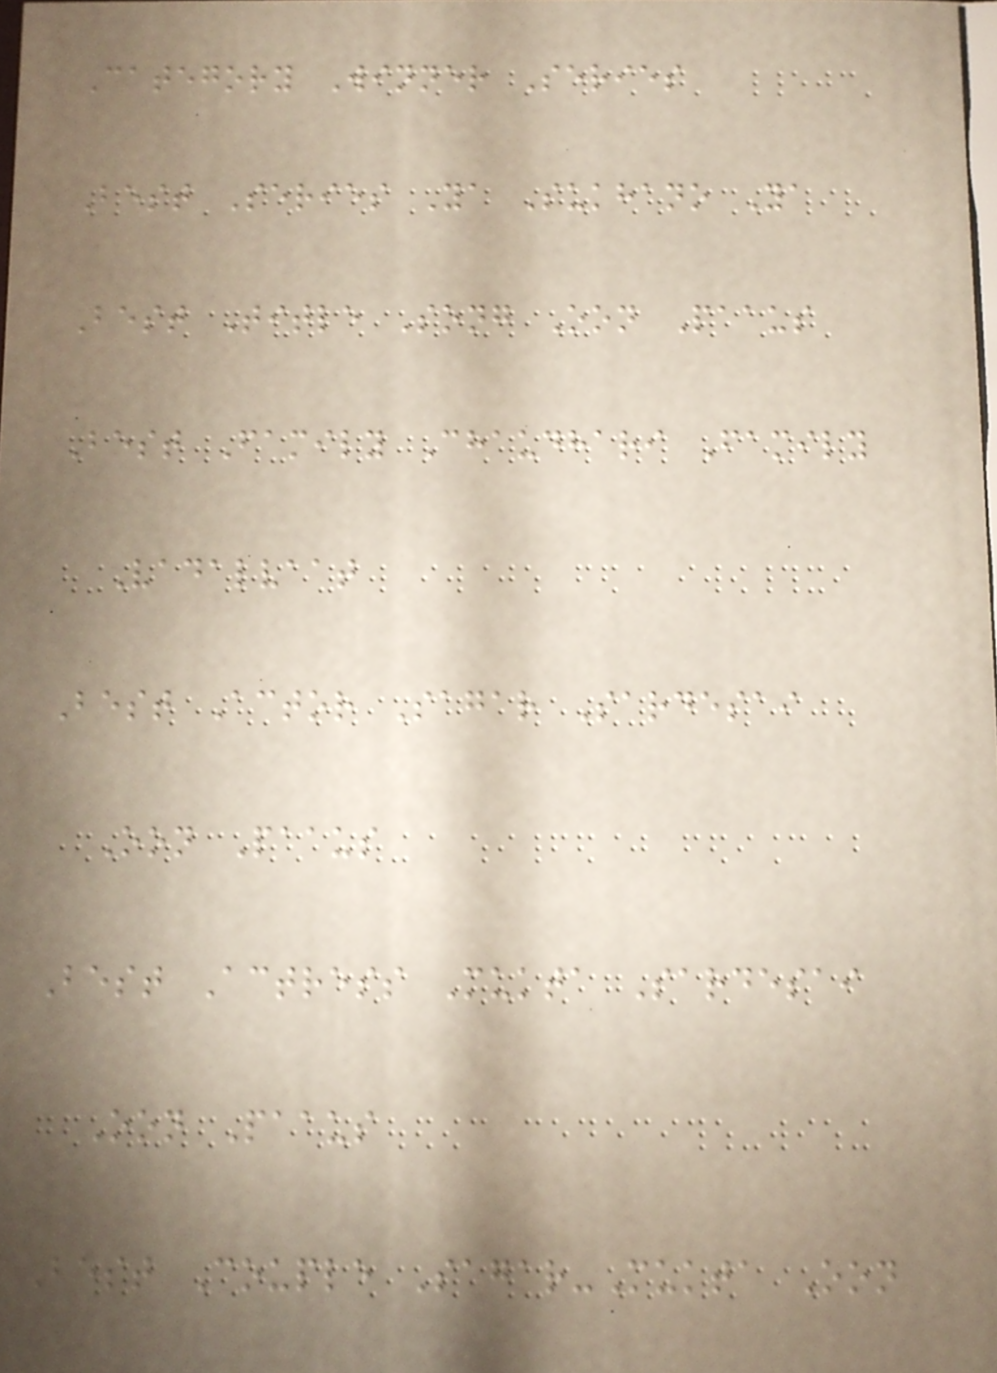Category Winner Series
Best Series Ya Sukhano Ya
Best Title Song Oon Paaus
Best Family Chaudhari Family
Vadalvaat
Best Actor Sagar Sardesai
Oon Paaus
Best Actress Mukta Sardesai
Oon Paaus
Best Couple Sagar-Mukta Oon
